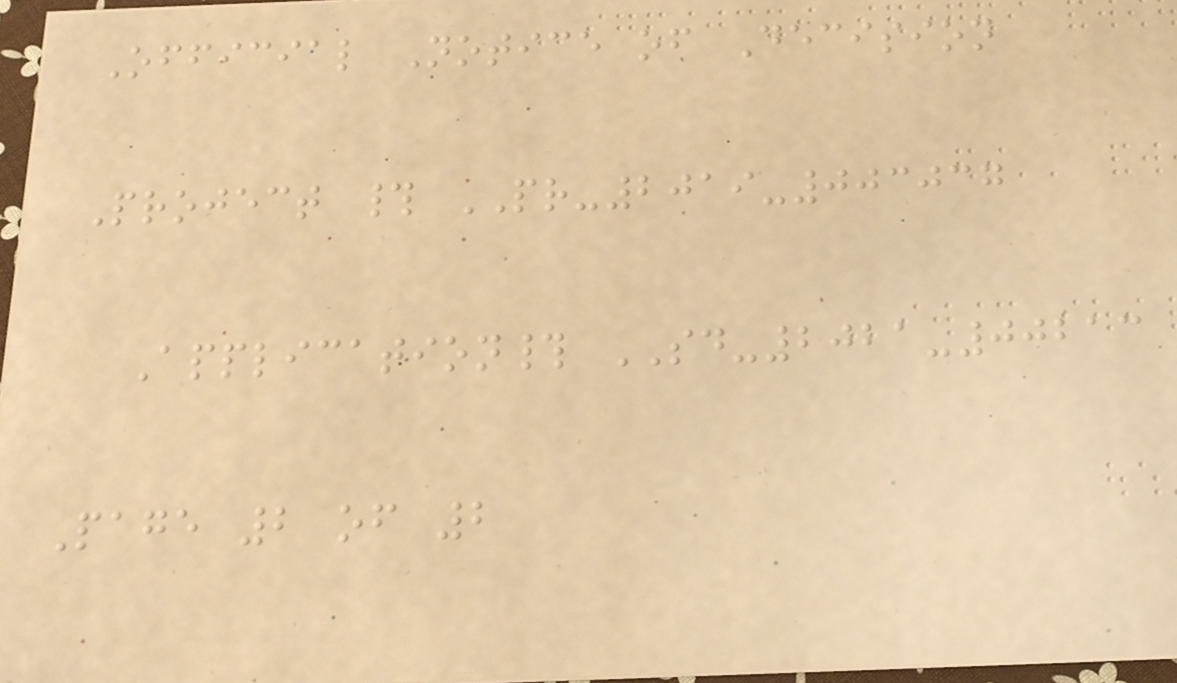Official Notice of Decision
Project # PR-2019-003037
Application# SD-2021-00213
Page 2 of 2
